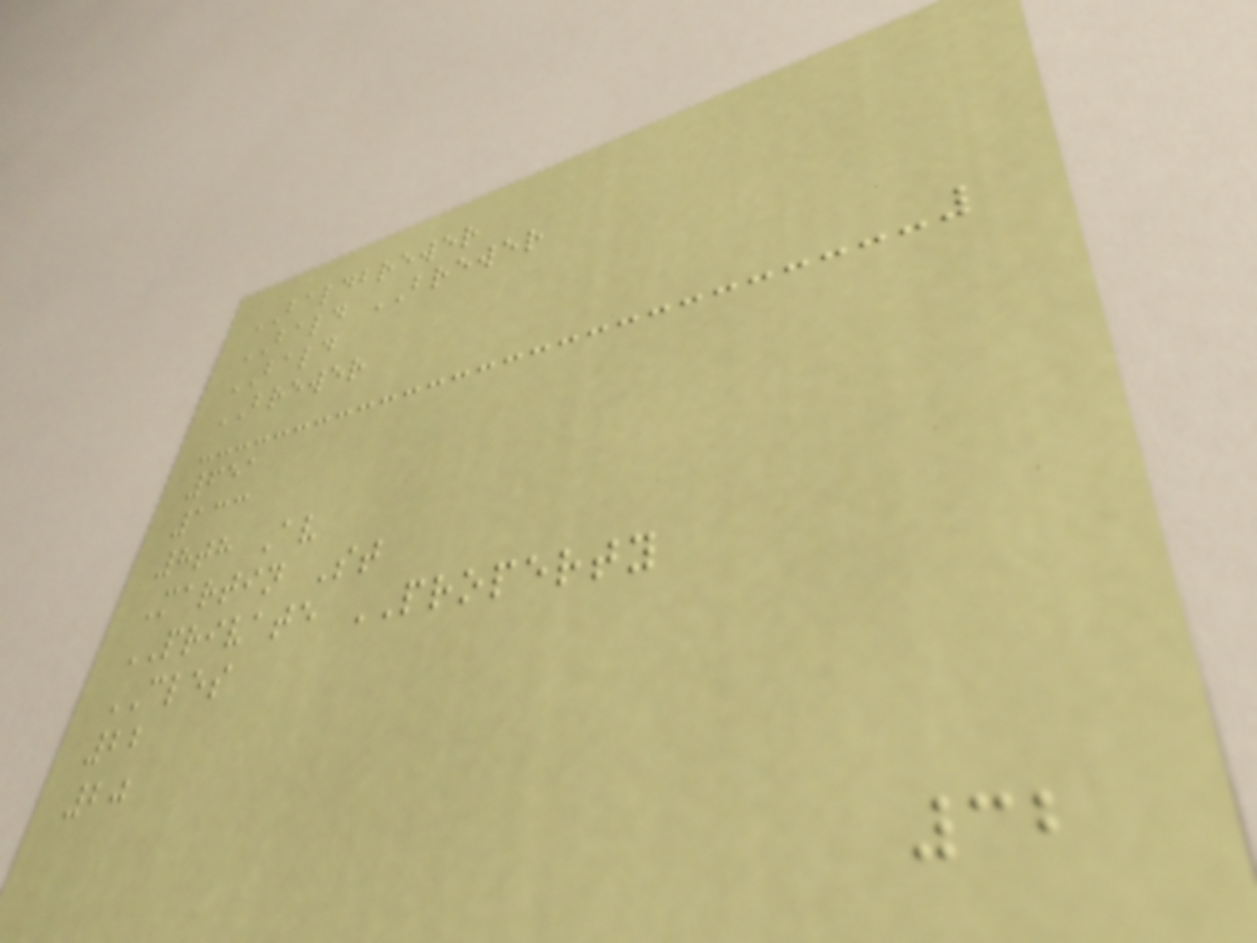BALDBREWER
BALD BREWER
BALD
BREWER
651
133
8th Av
Martin St
PRIVATE PROPERTY
CLES
22
20
32
